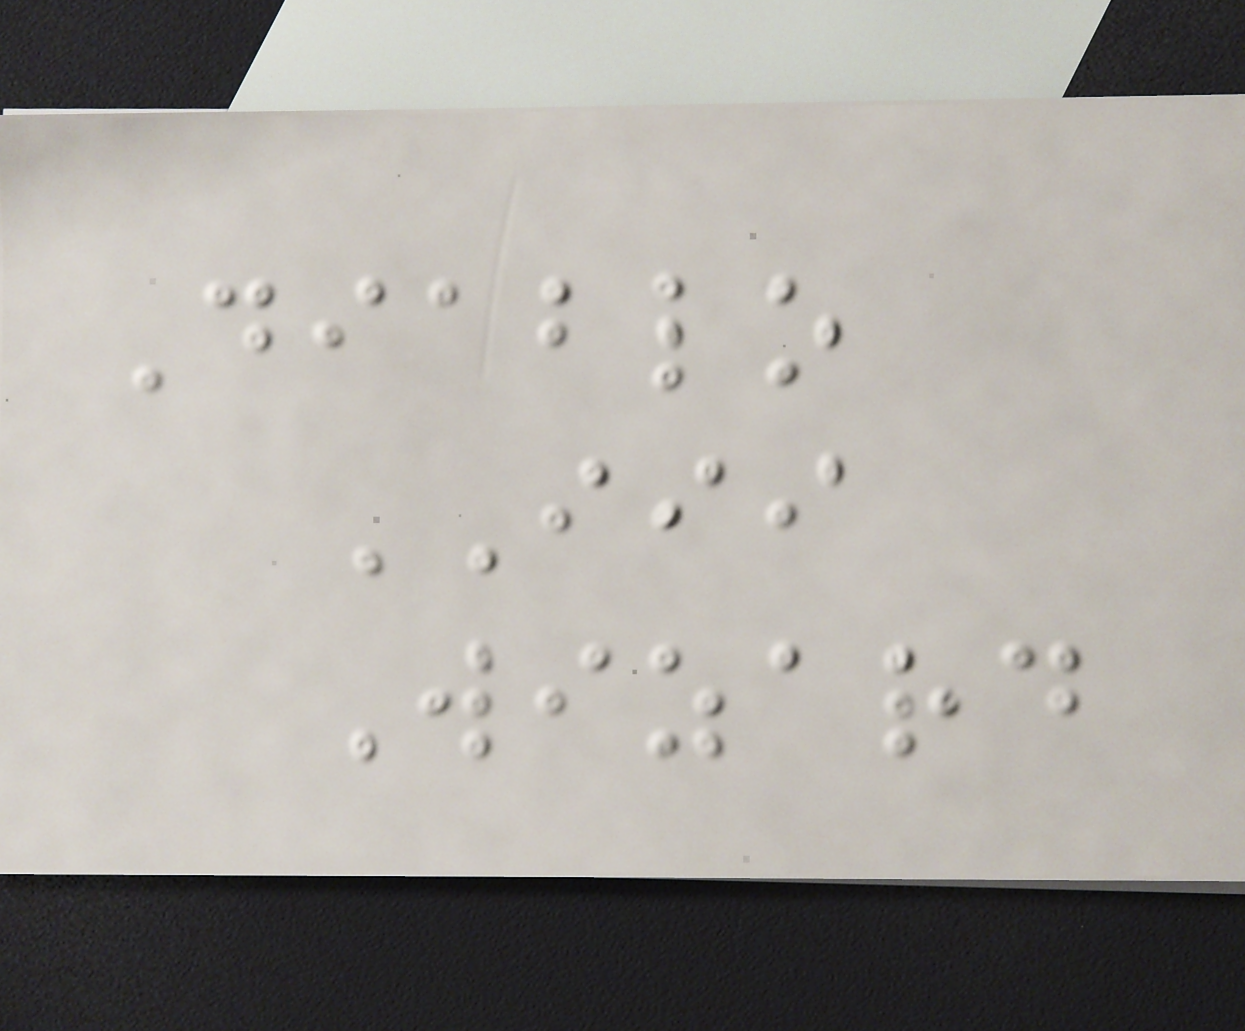Diablo
III
Wizard
